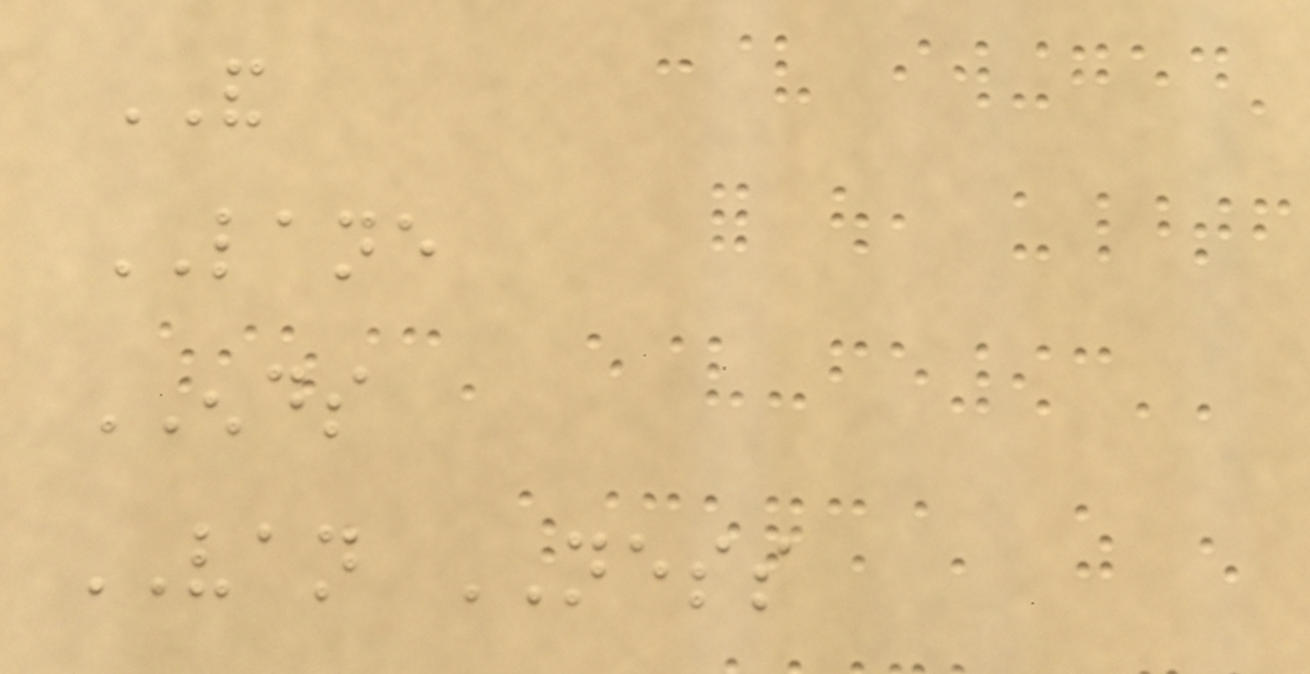AND
LANE
ENDS
VAN NESS
